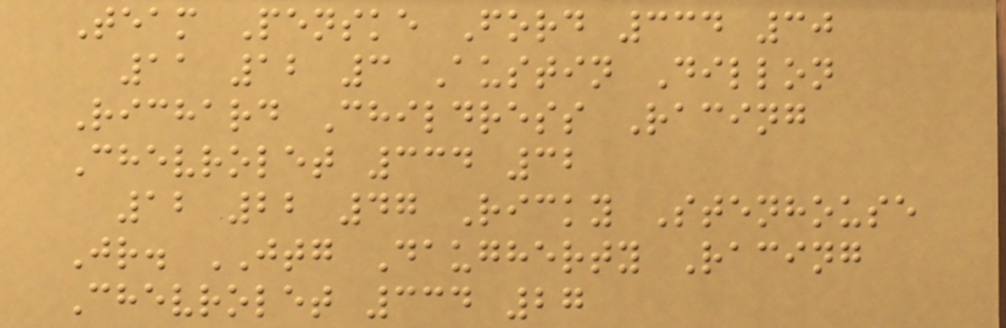Team Penske Ford 334 30
11 12 3 Austin Dillon
Richard Childress Racing
Chevrolet 334 32
12 22 47 Ricky Stenhouse
Jr. JTG Daugherty Racing
Chevrolet 334 27
